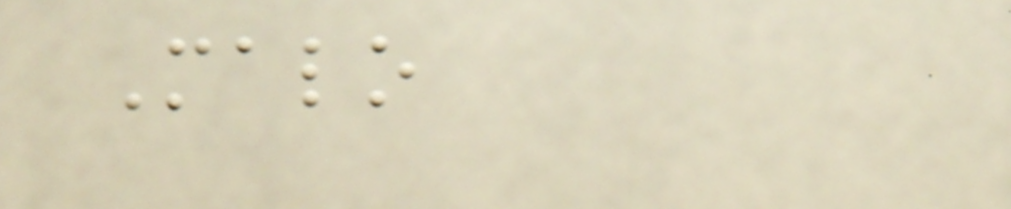Malo
